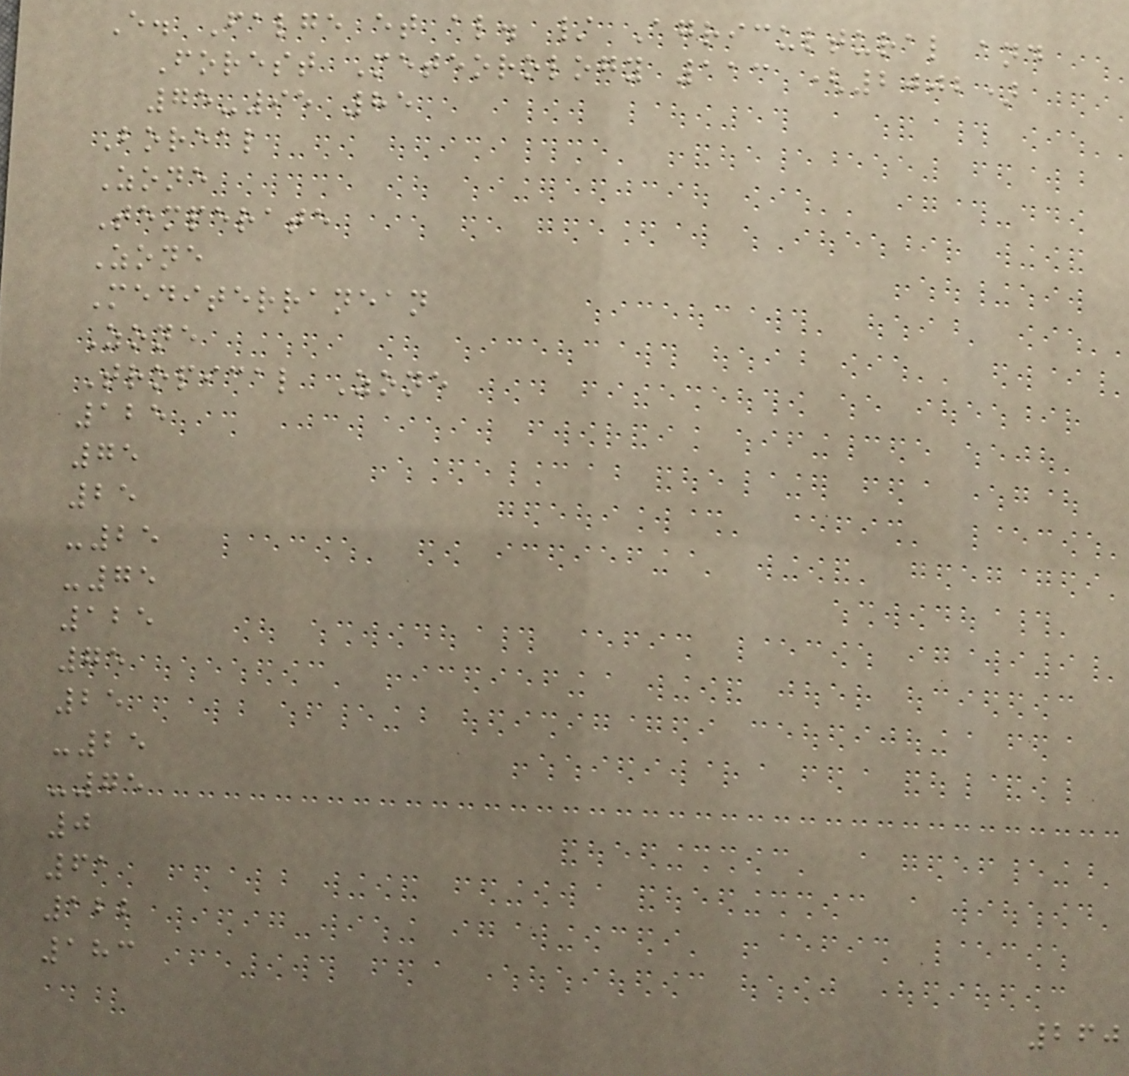E. Falge et al. / Agricultural and
Forest Meteorology 113 (2002)
75-95 85
Boreal
Zone
Temperate
Zone
Mediterranean
Zone
Tropical Zone
125
75
25
-25
-75
125
75
25
-25
-75
0
61
122
183
260
